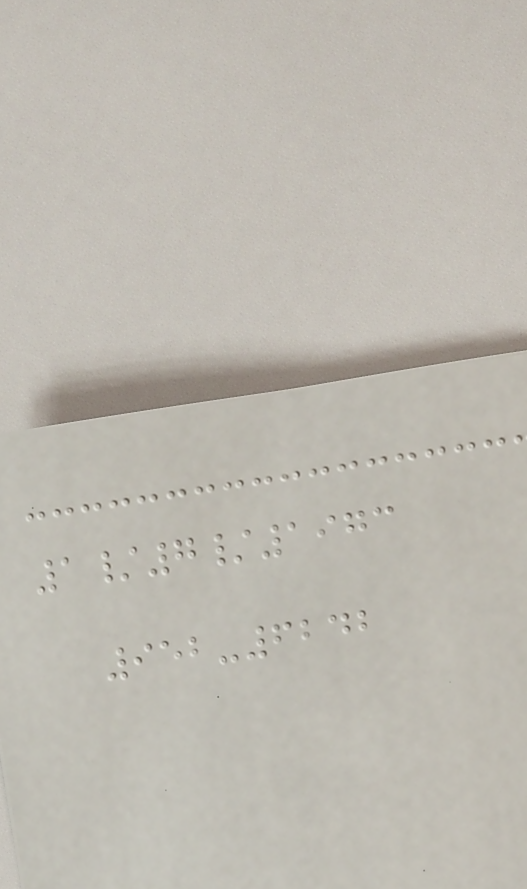1/7/1973
952-6242
